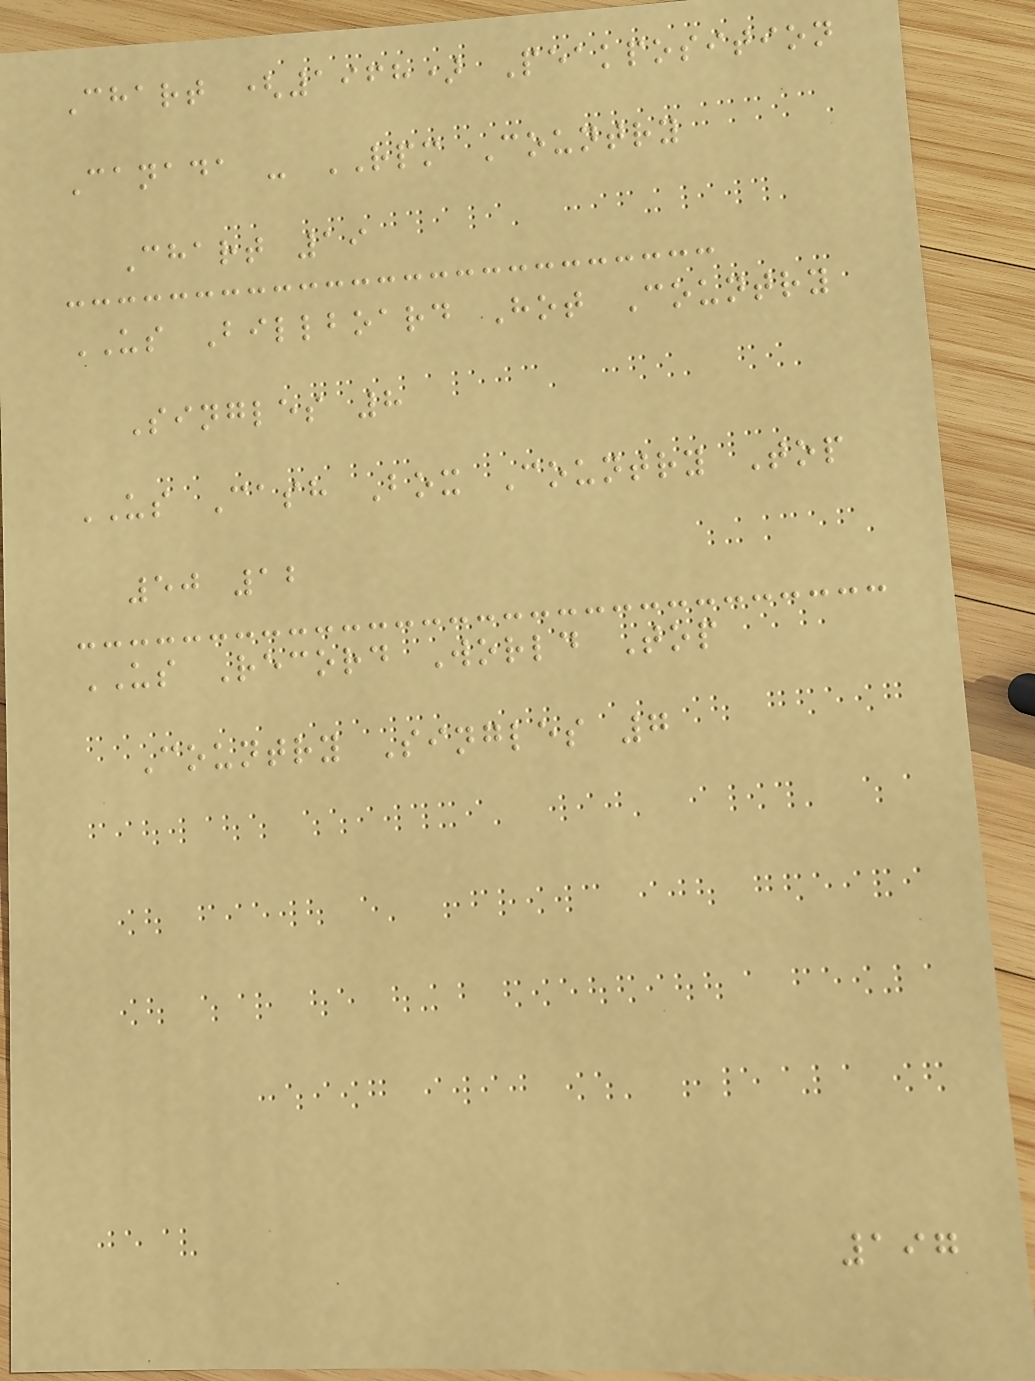Chart (1968) Peakposition
Canada - RPM Country
Chart 19
US Billboard Hot Country
Singles 8
US Cash Box Country Top
50 12
US Record World Top
Country Singles 7
197
